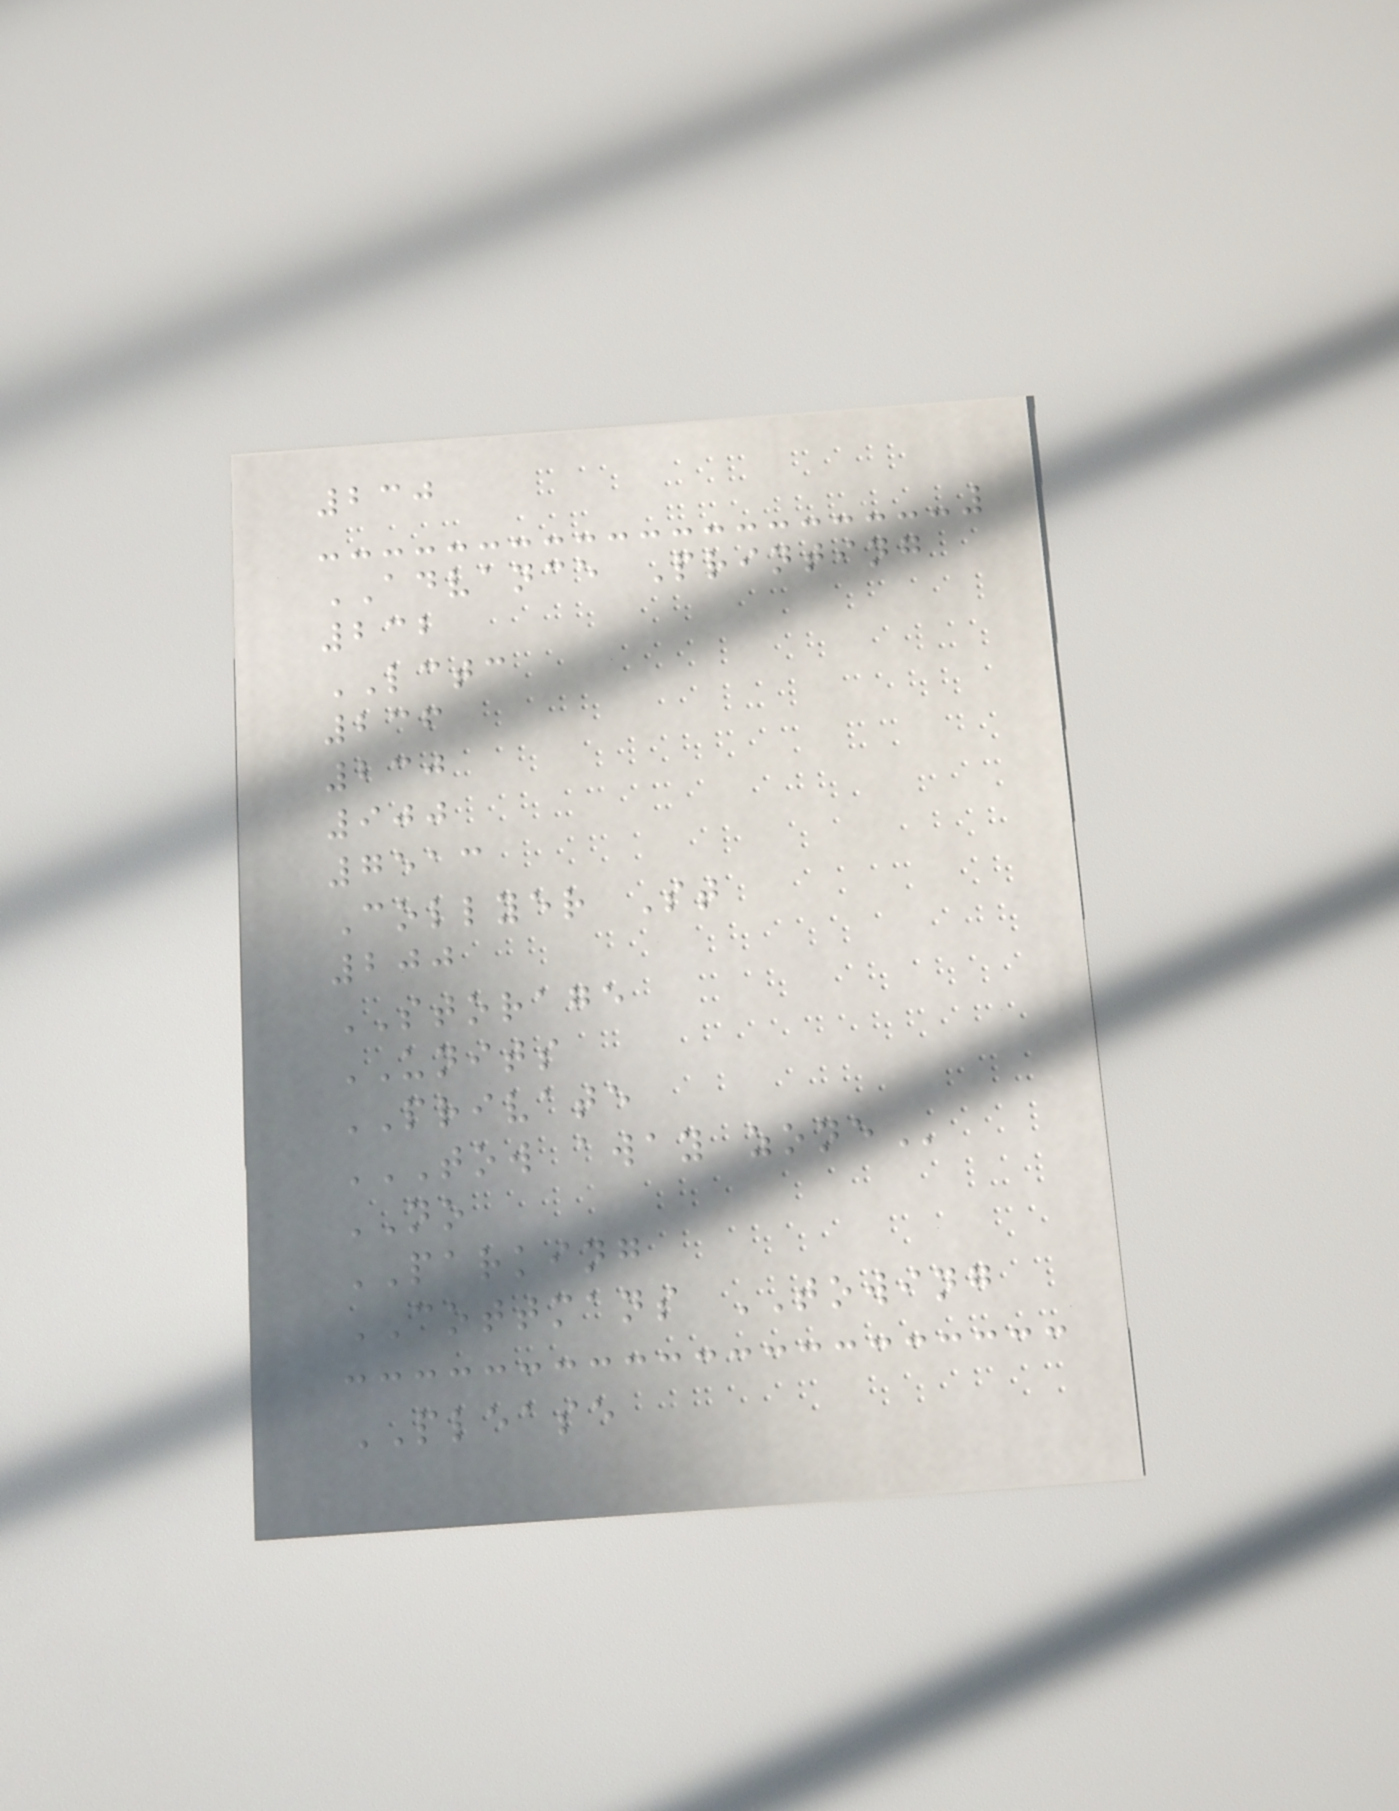230
ADVANCE Printing
232
LCTC
236
230
900
7513
Collyer St
200
STORAGE
UNITS
PRIVATE
TOW AWAY ZONE
NO
PARKING
COTTMANS TOWING
PLEASE
